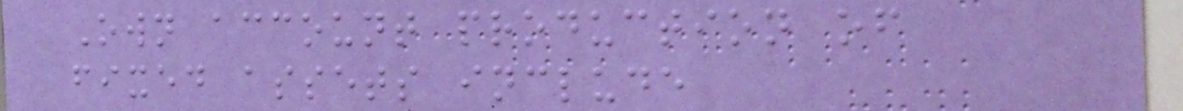Own account production of
fixed assets include
